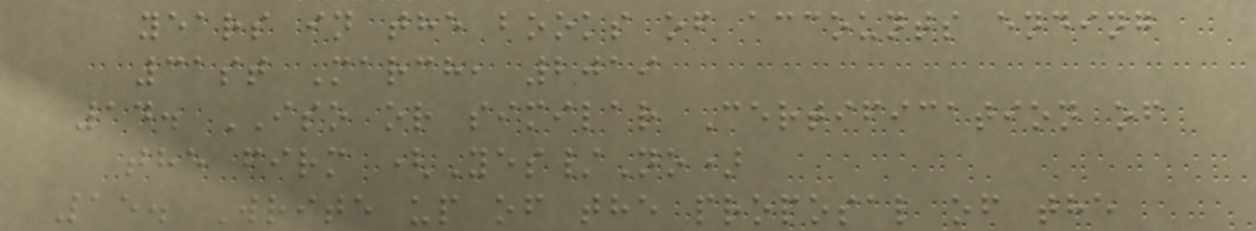years in the books of accounts ending
31st March, 2019
14. ISO or similar Certification of
the firm (Yes/No)
15. Write up of the proposal of the
